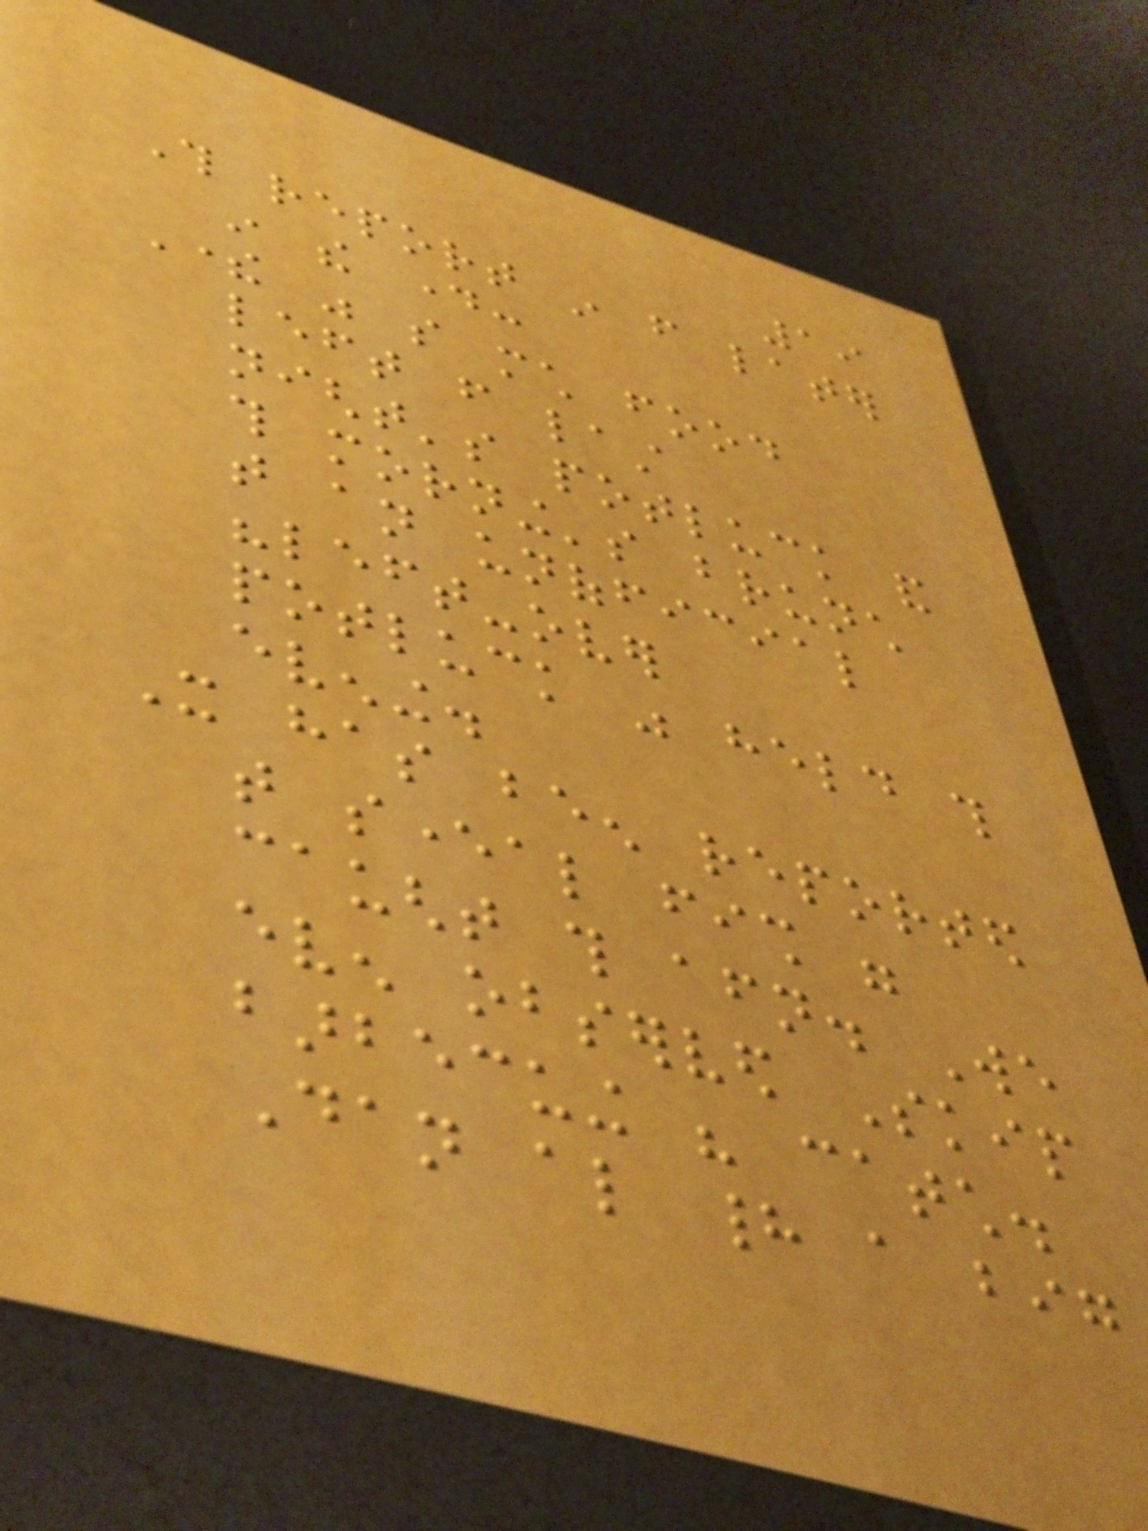19
This report in from later
in the day:
There was so much food
left from last
night's potluck and
this morning's brunch
that an unofficial
"left-over
potluck was held this
evening.
It has been reported
that several fish were
caught this afternoon. We
even observed Skip
barbecuing his catch.
Dan also had a big
